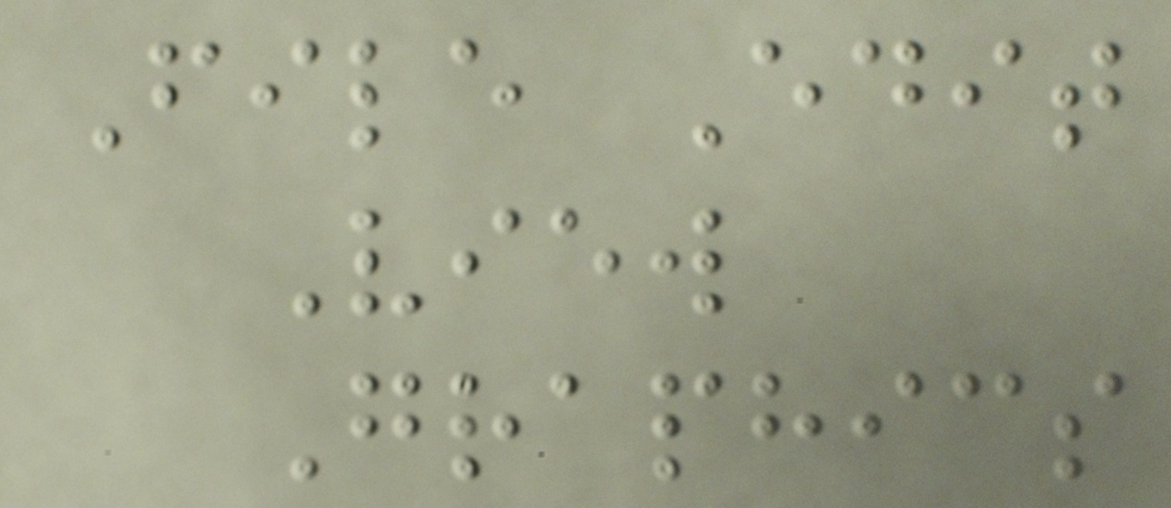File Edit
View
Graphics
